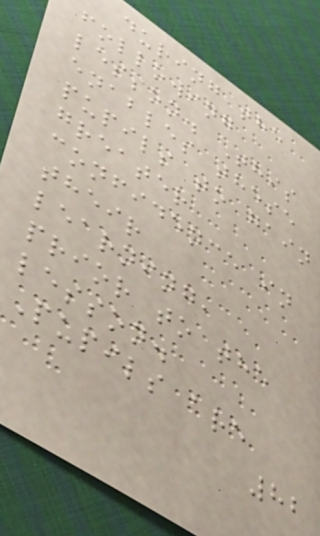during the
following
lesson. This
enables these
pupils to gain
greater
confidence in
their
learning,
prior to the
lesson.
Pupils are
82
